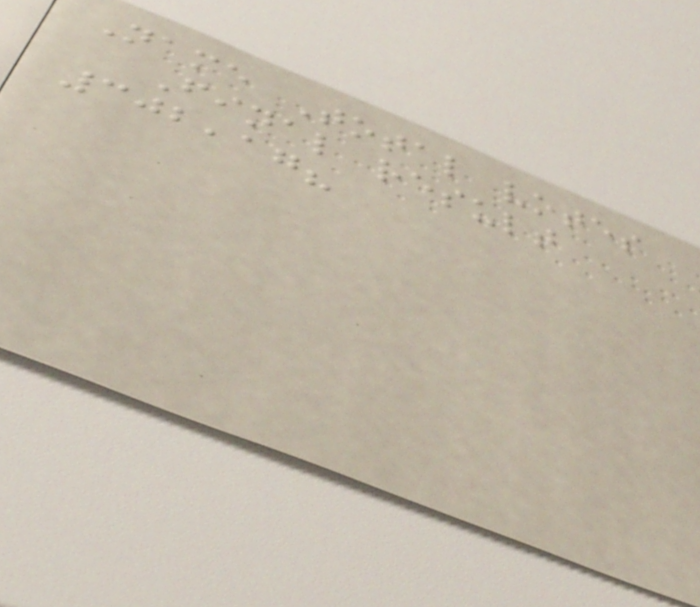Name Total votes
Final result
302,17?
